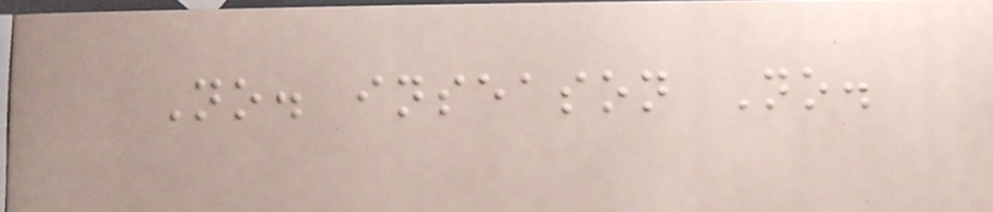No. inseason No.
